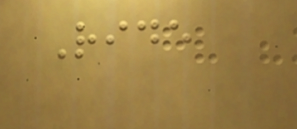Ride
